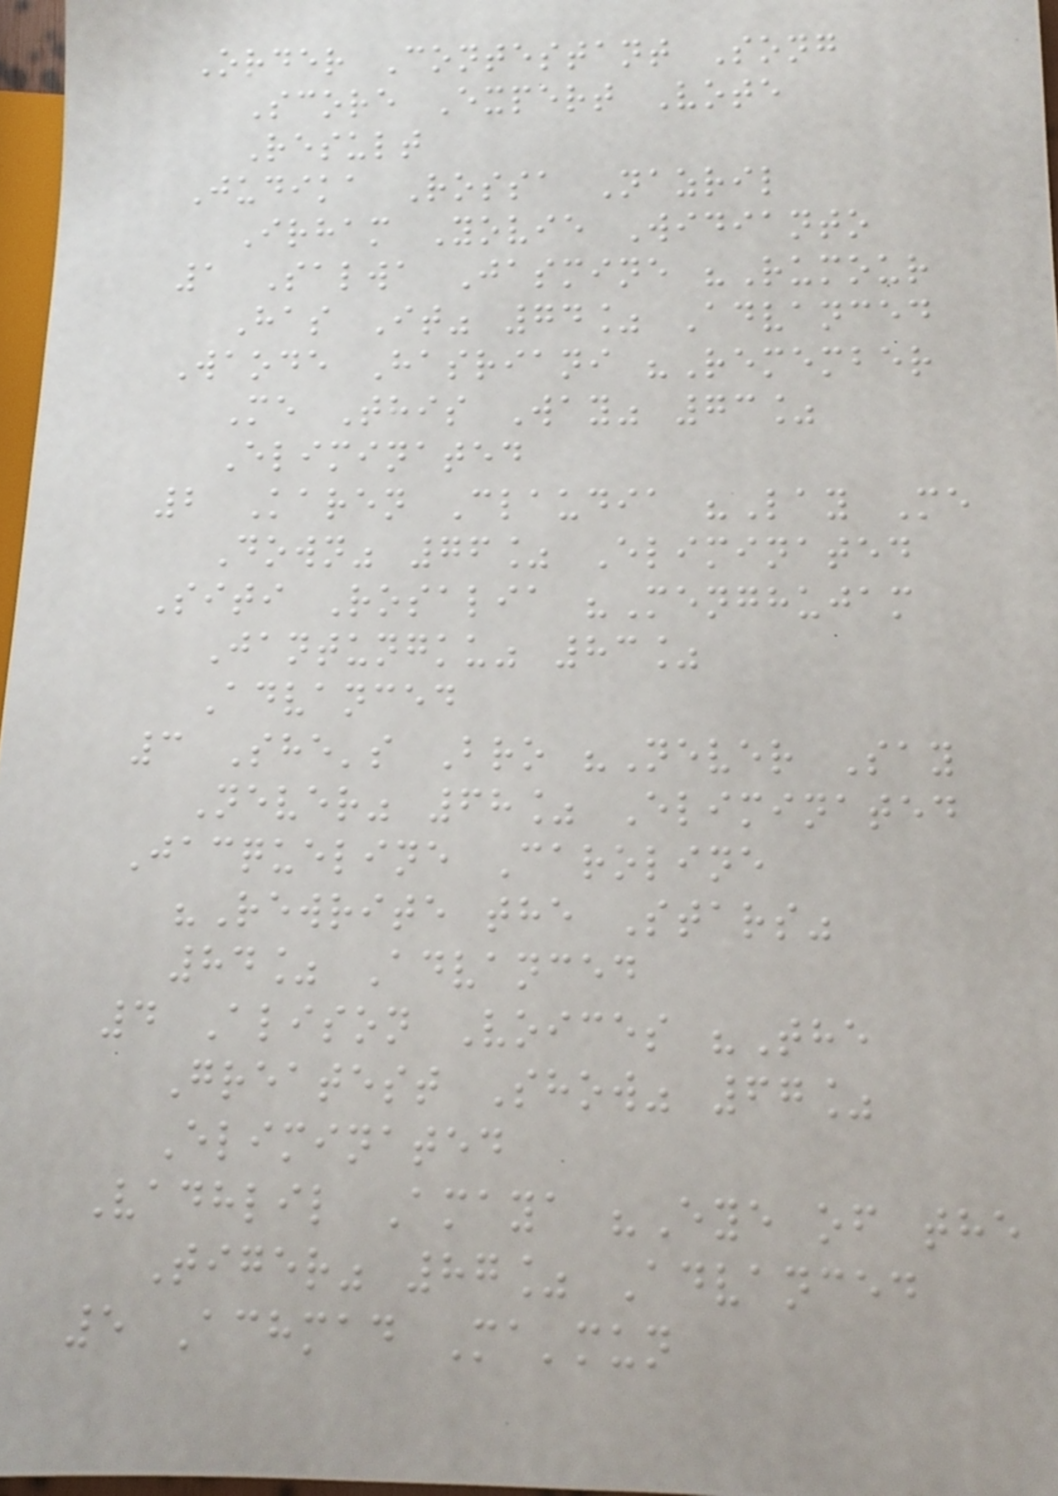Order Contestant Song
Score Expert Vote
Result
Judika Rossa Nazril
Irham Yovie Widianto
1 Salwa Jasmine "Rumour
Has It" 74% Advanced
Waode Hasriani "Remember
Me This Way" 73%
Eliminated
2 Karen Claudia "Lay Me
Down" 76% Eliminated
Siti Rosalia "Menghujam
Jantungku" 83%
Advanced
3 She's Bro "Never Say
Never" 68% Eliminated
Jacqueline Caroline
"Rewrite the Stars"
84% Advanced
4 Alison Voices "The
Greatest Show" 67%
Eliminated
Vadhlil Amaya "Eye of the
Tiger" 87% Advanced
5 Achmad Ma'mun
